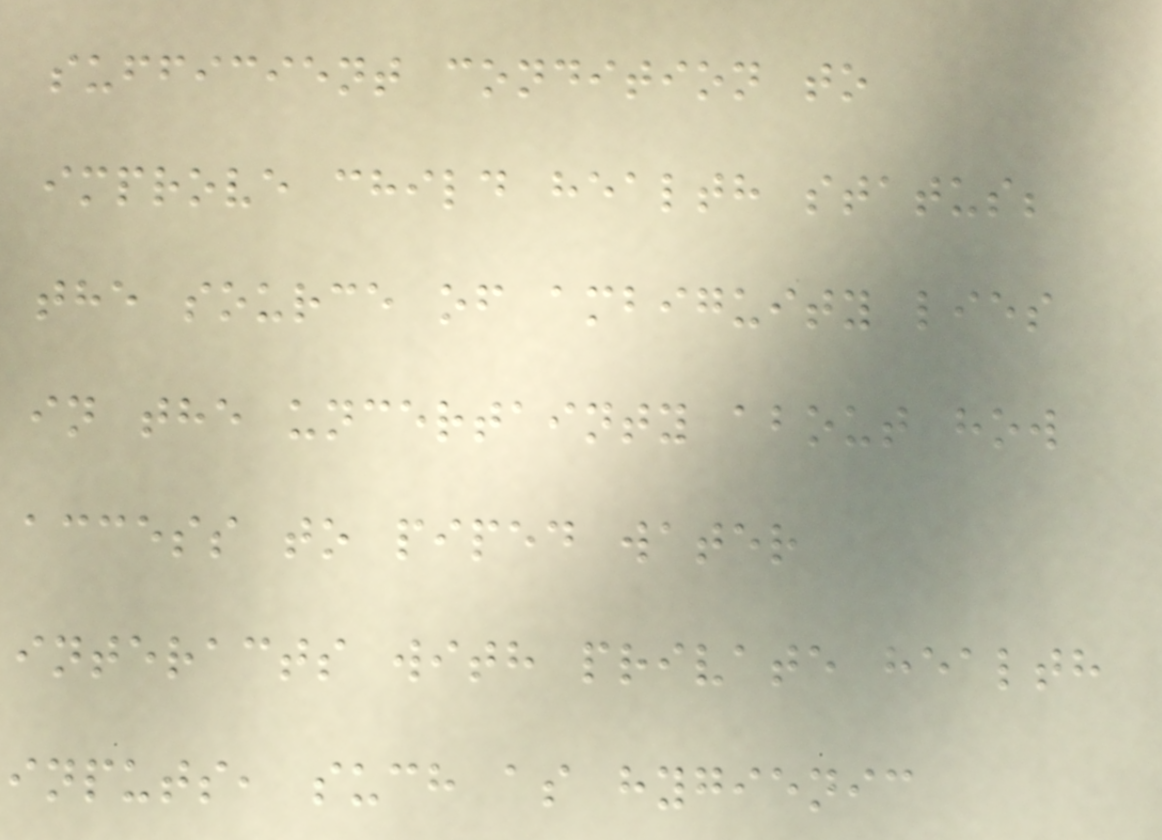sufficient condition to
improve child health status;
the source of ambiguity lies
in the uncertainty about how
access to piped water
interacts with private health
inputs, such as hygienic
